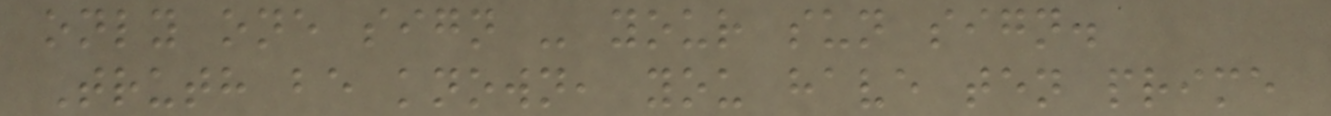only one sign - your sun sign.
Truth be known, you have ten prime
